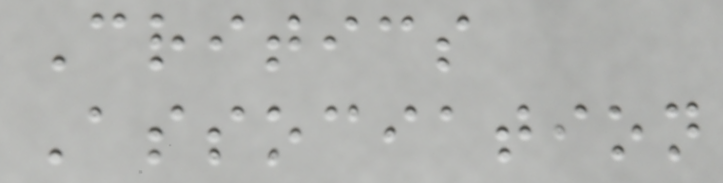Critics
Association
